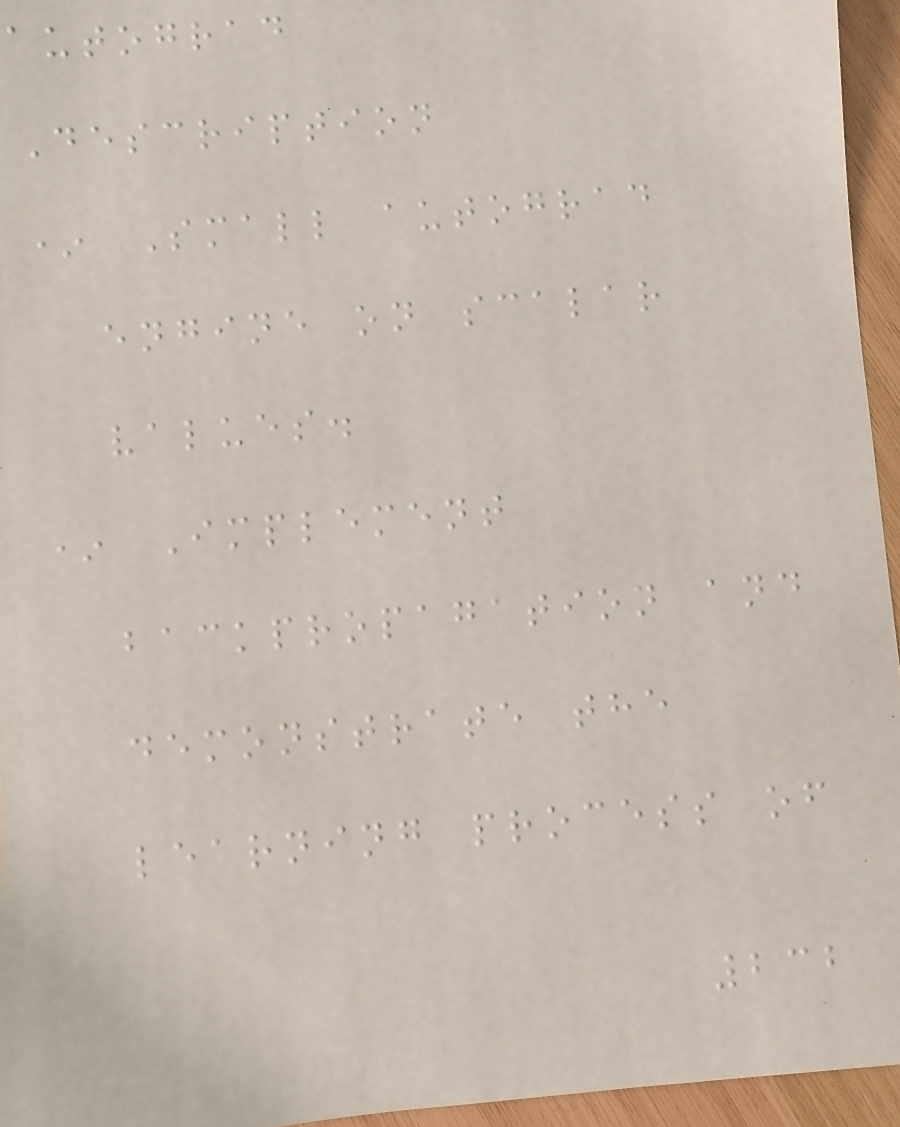autograd
Description
* Small autograd
engine on scalar
values.
* Implement
backpropagation and
demonstrate the
learning process of
232
